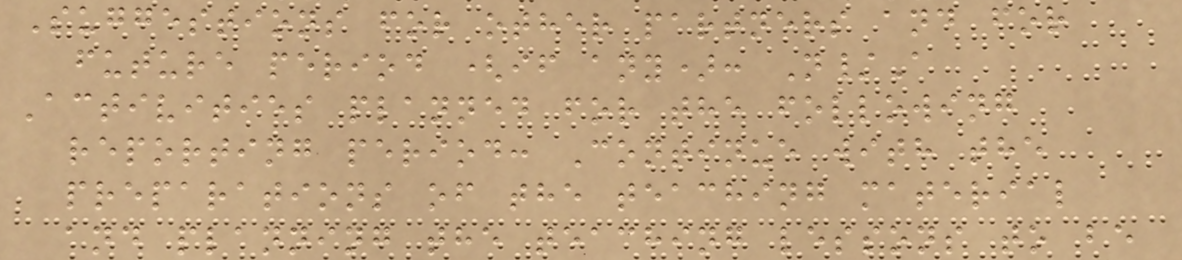Suggestions for other partners and for
future period (if any): N/A
Activities planned for the following
reporting period: Continue with the
preparations of the teaching material
and planning the teaching lessons to be
